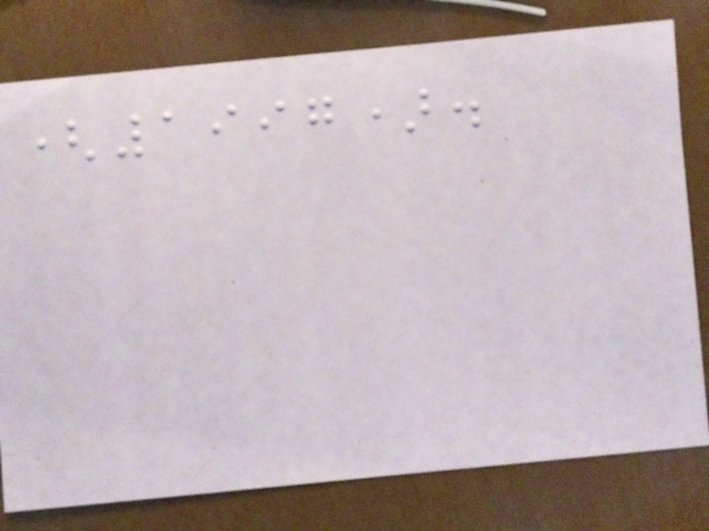(1997).
